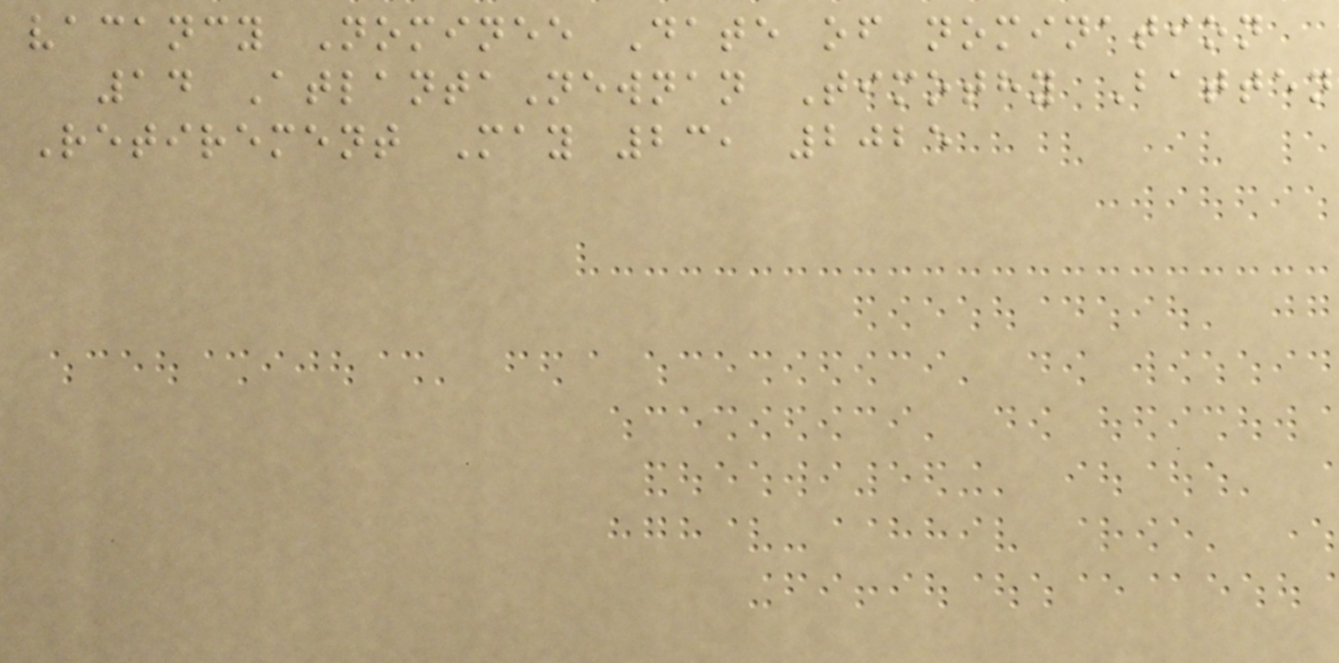vacancy Nominee Date of nomination
14 AtlantaNewnan Timothy Batten
Retirement May 23, 2025
